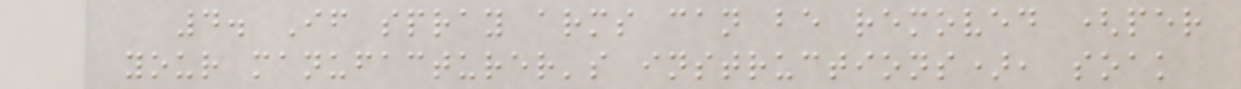4. If spray arms can be removed (per
your manufacturer's instructions), soak
